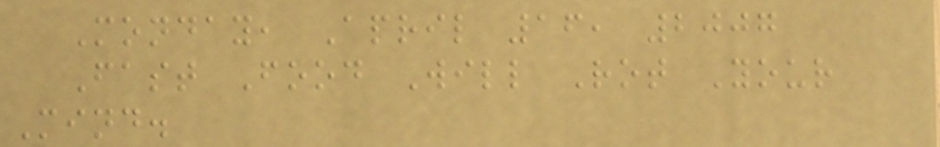Monday, April 16, 2007
Fast Food Will Rot Your
Mind.
